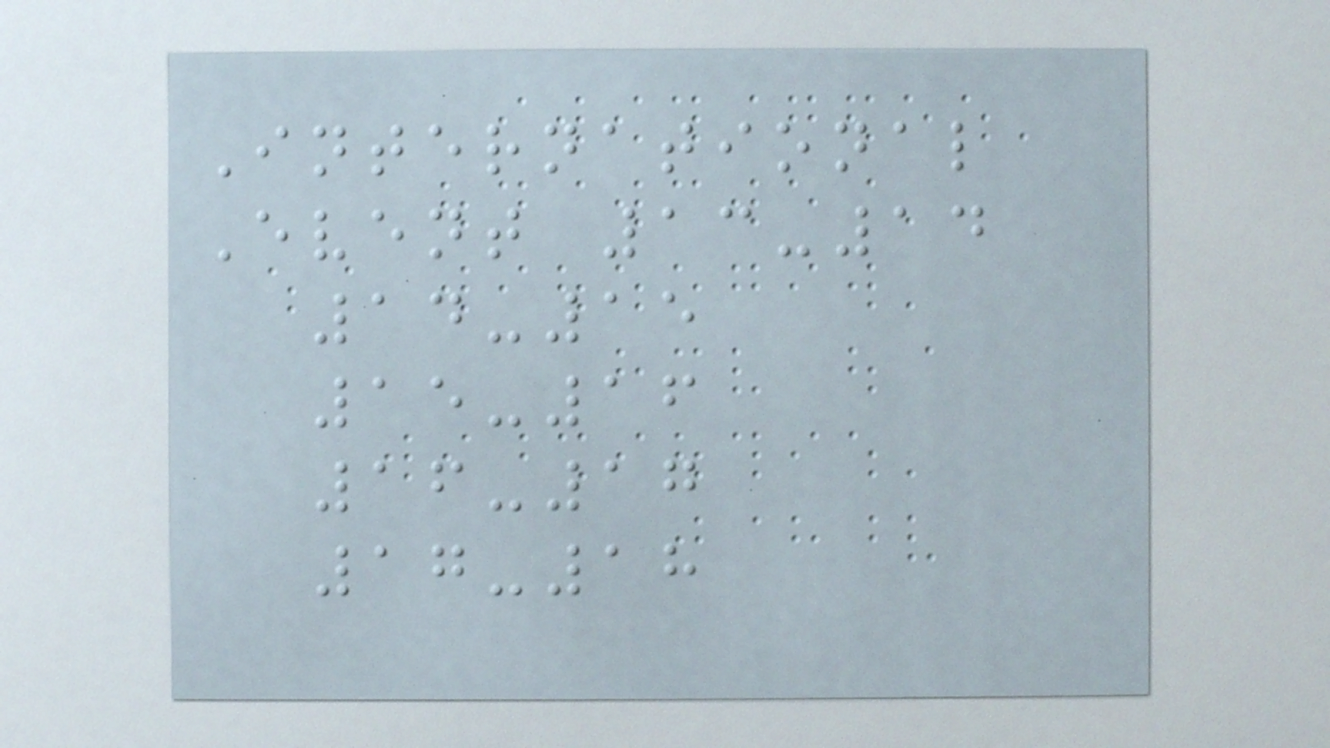International
Event 13-14
14-15
15-16
16-17
17-18
